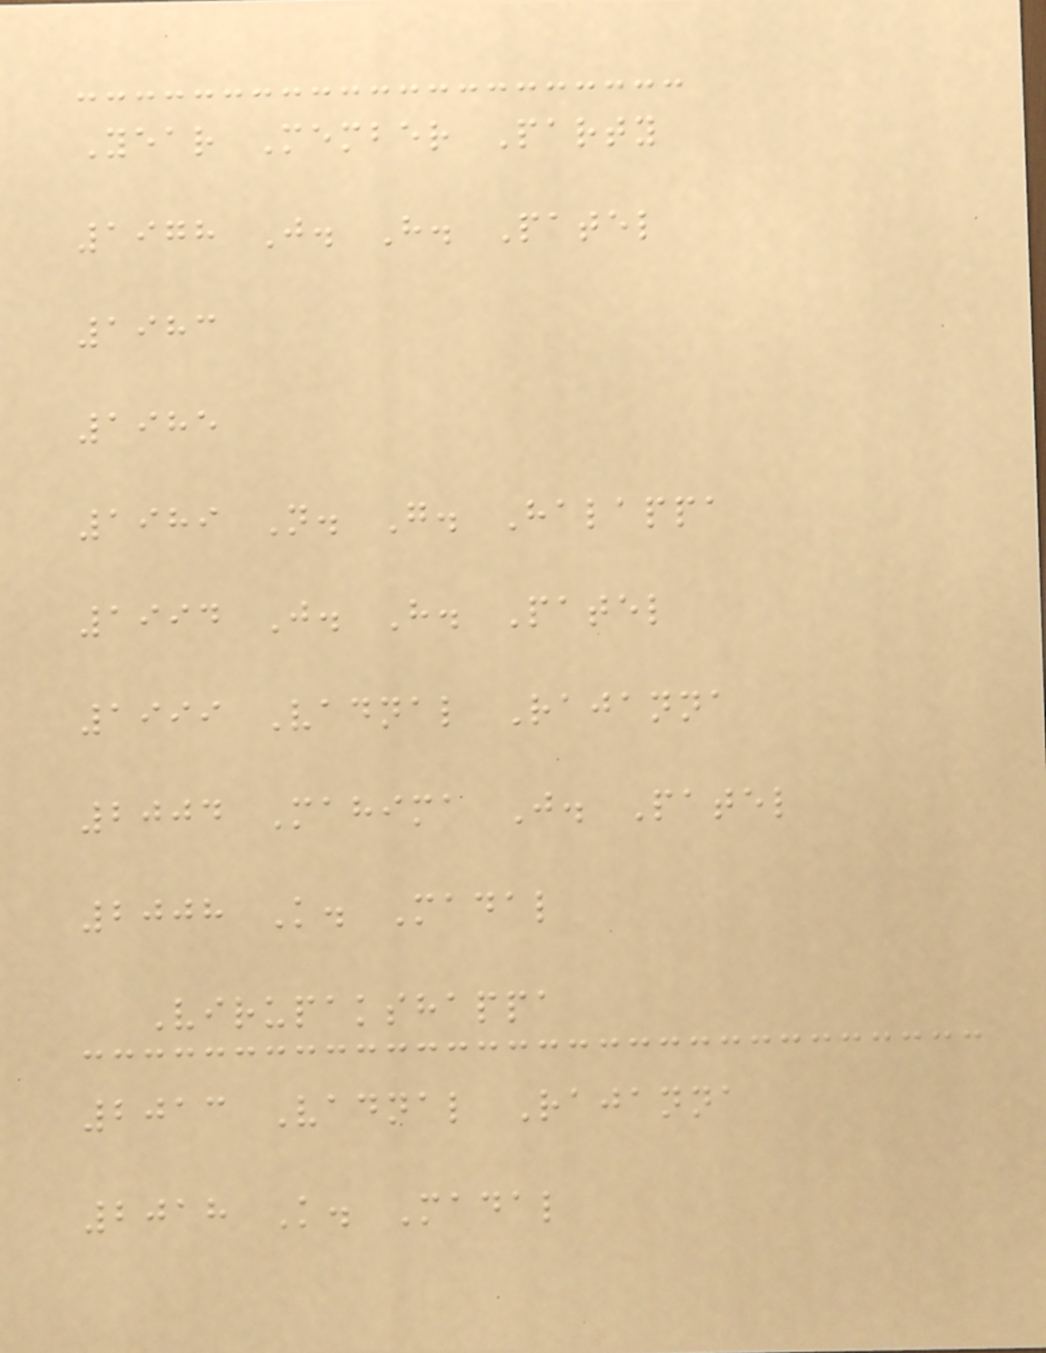Year Member Party
1978 J. H. Patel
1983
1985
1989 N. G. Halappa
1994 J. H. Patel
1999 Vadnal Rajanna
2004 Mahima J. Patel
2008 K. Madal
Virupakshappa
2013 Vadnal Rajanna
2018 K. Madal
